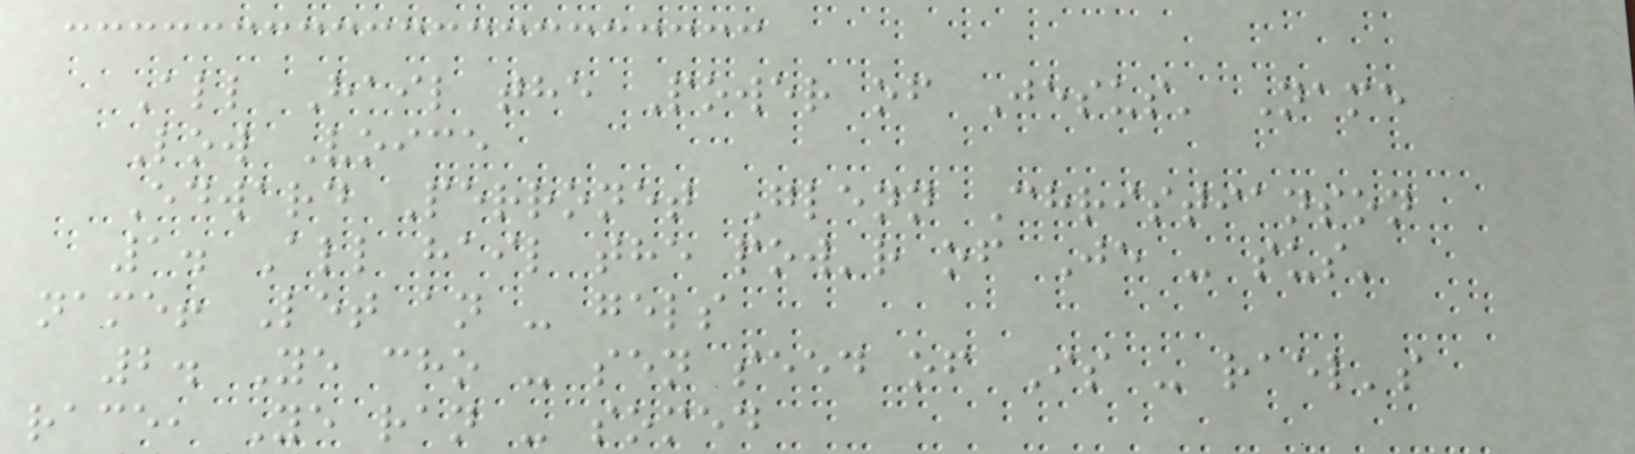All Hail the Power of Jesus' Name
Low Voice
Edward Perronet Glenn Christianson
1. All hail the pow'r of Je - sus'
name! Let an - gels
2. Ye cho - sen seed of Is - rael's
race, Ye ran - somed
